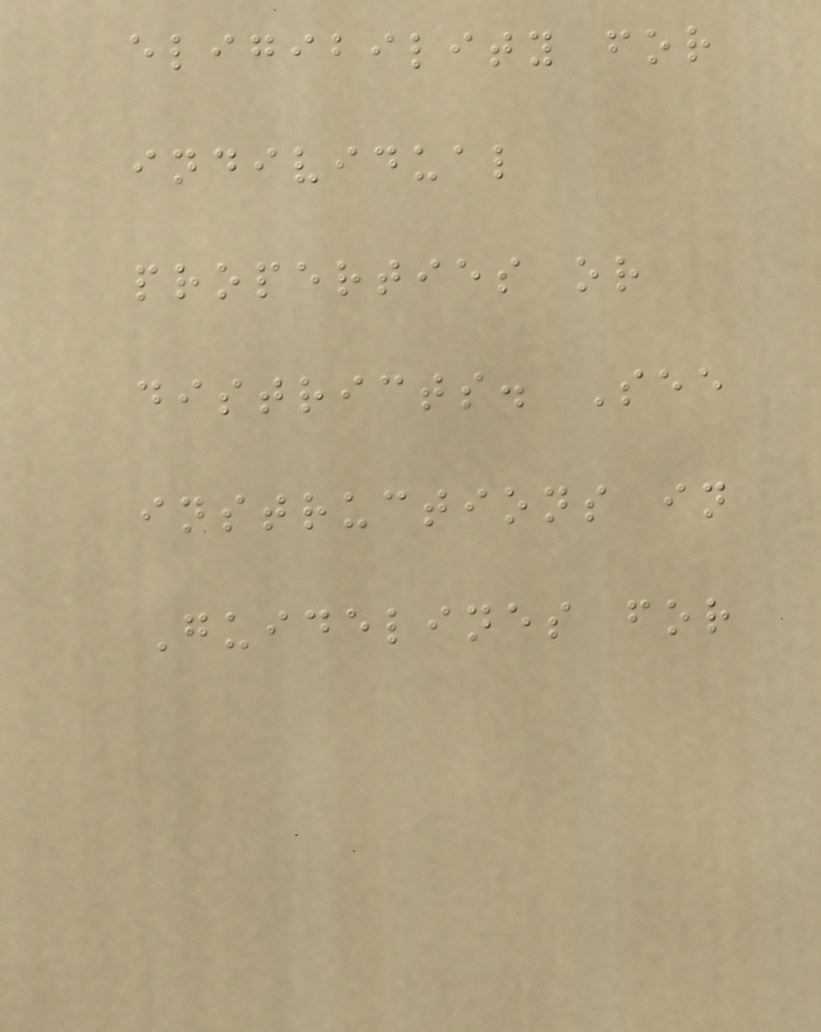eligibility for
individual
properties or
districts. See
instructions in
Guidelines for
